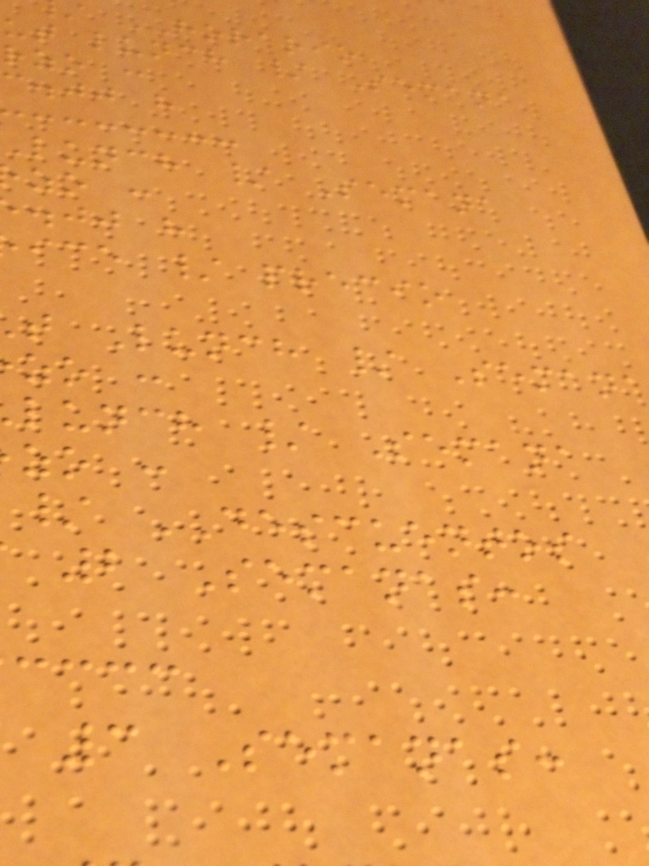HORARIO
ut lunch / Semana
rzo :
c.jj h
lunch / Semana
zo :
.jj h
ice / precio
t Lunch / Seman
zo :
lunch / Semana
zo :
/ DESCUENTOS
2 Semanas:
3 Semanas:
